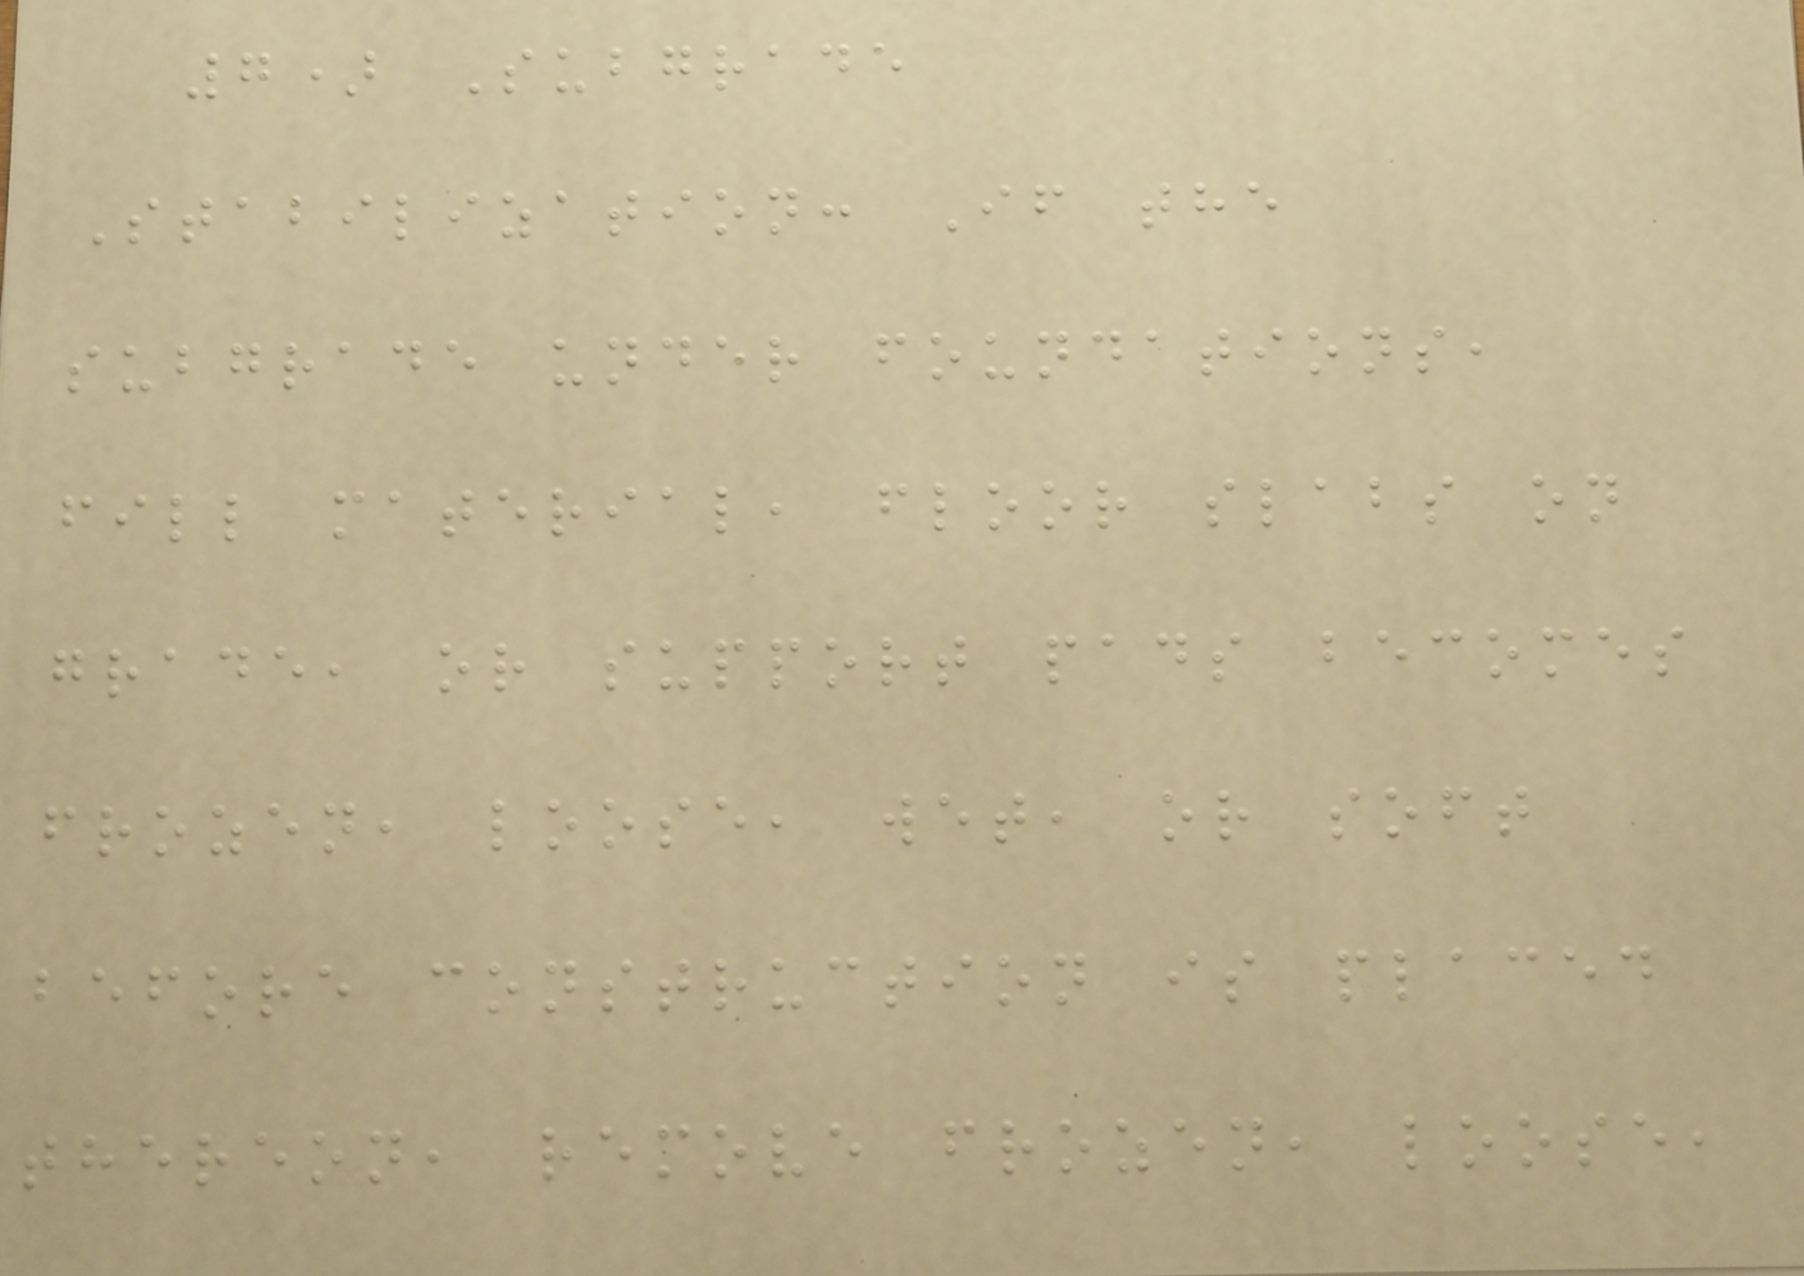7) Subgrade
Stabilization: If the
subgrade under foundations,
fill material, floor slabs on
grade, or support pads becomes
frozen, loose, wet, or soft
before construction is placed
thereon, remove frozen, loose,
